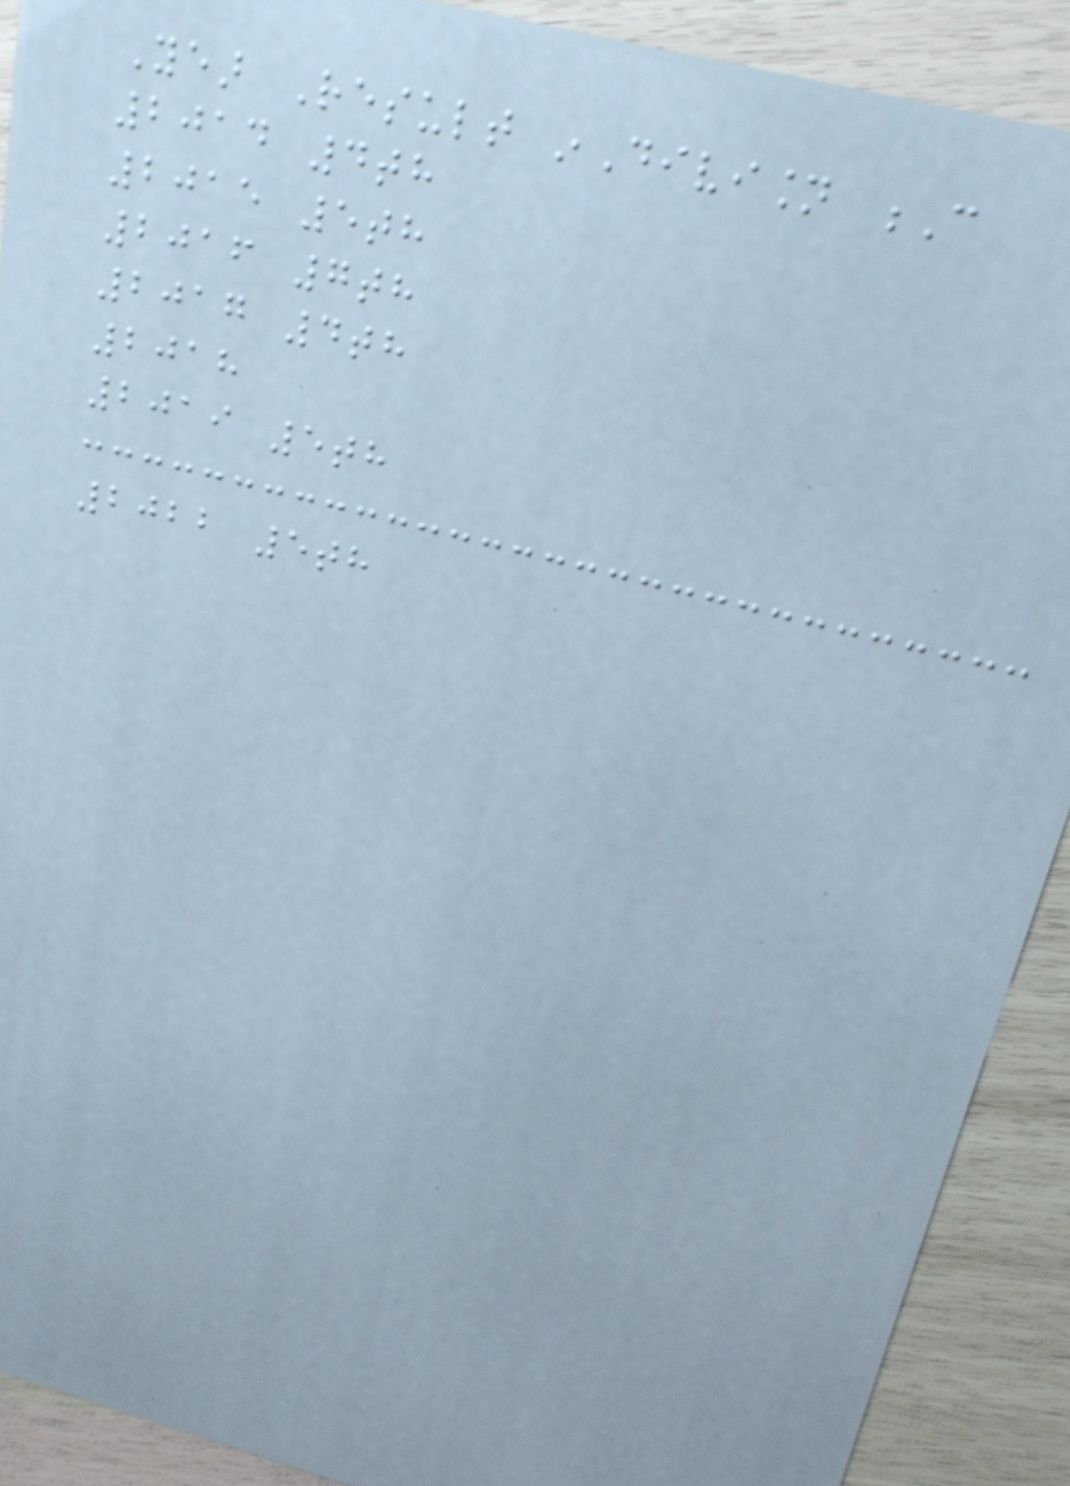Year Result inDivision C
2014 4th
2015 5th
2016 7th
2017 4th
2018
2019 5th
2022 5th
